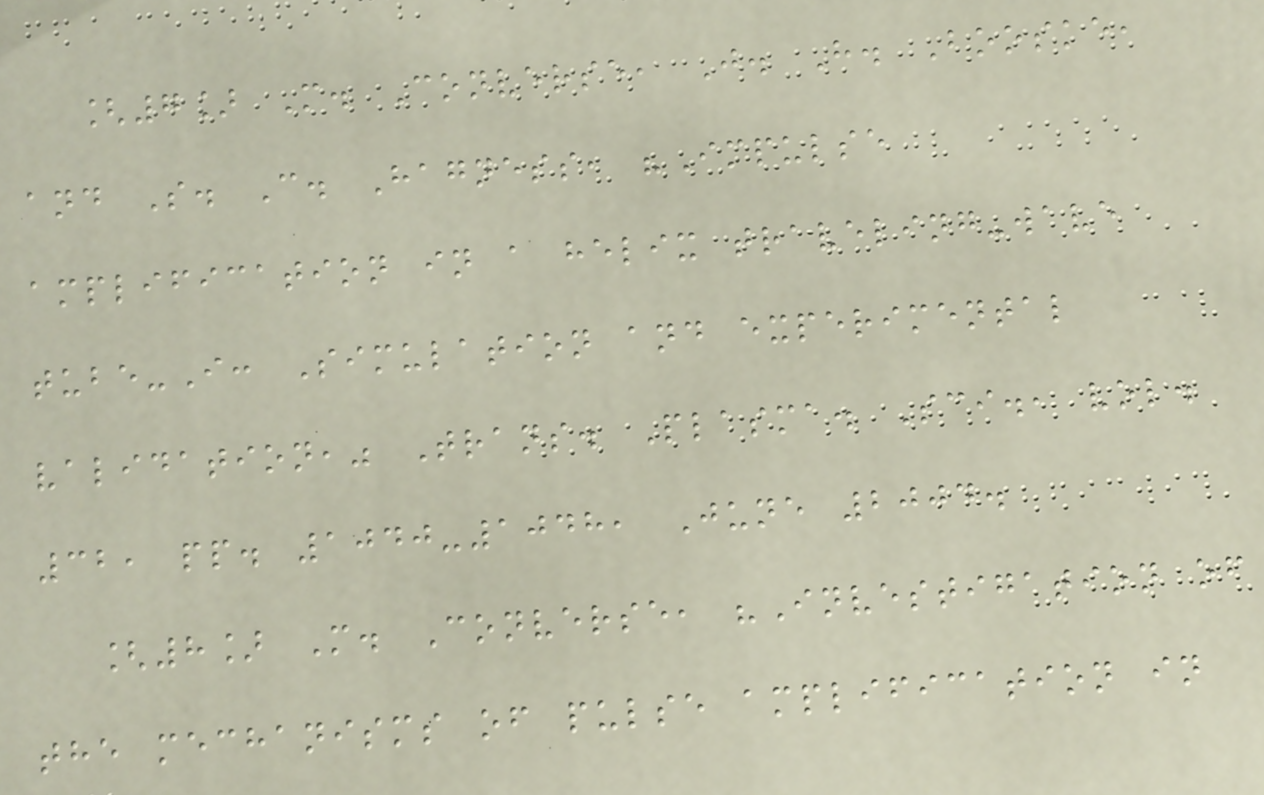[7] M. Converse, J. H. Booske,
and S. C. Hagness, "Impulse
amplification in a helix traveling-wave
tube-I: Simulation and experimental
validation," Trans. Plasma. Sci., vol.
32, pp. 1040-1048, June 2004.
[8] M. Converse, "Investigation of
the mechanisms of pulse amplification in
